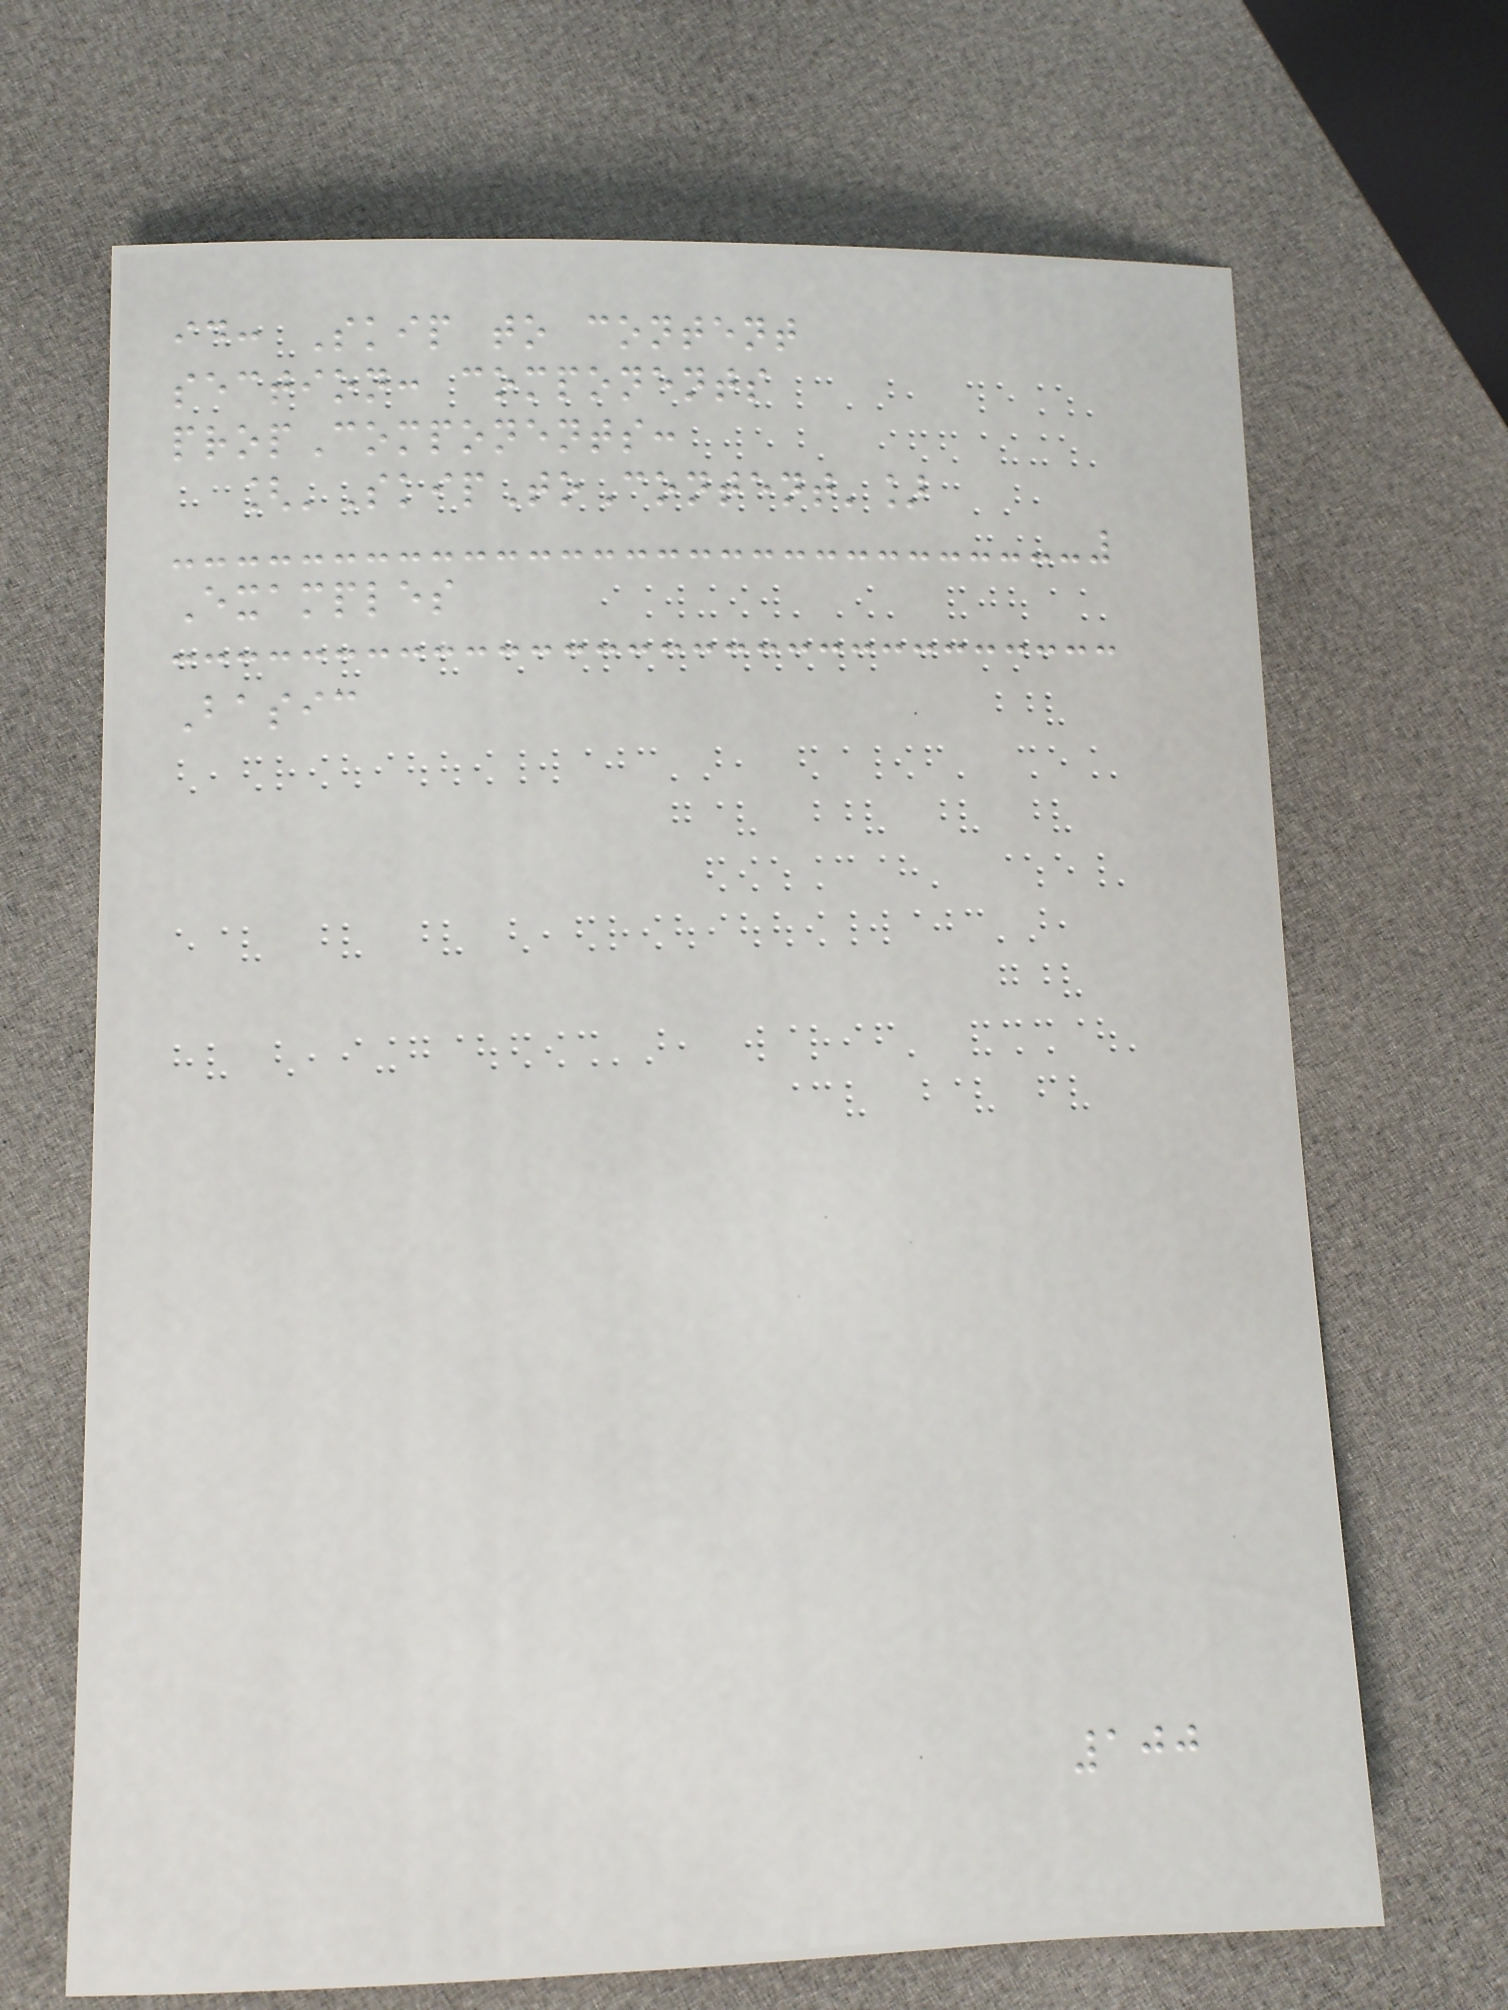id: Skip to content
section: components
propComponents:
['SkipToContent']
Examples
Basic
100
